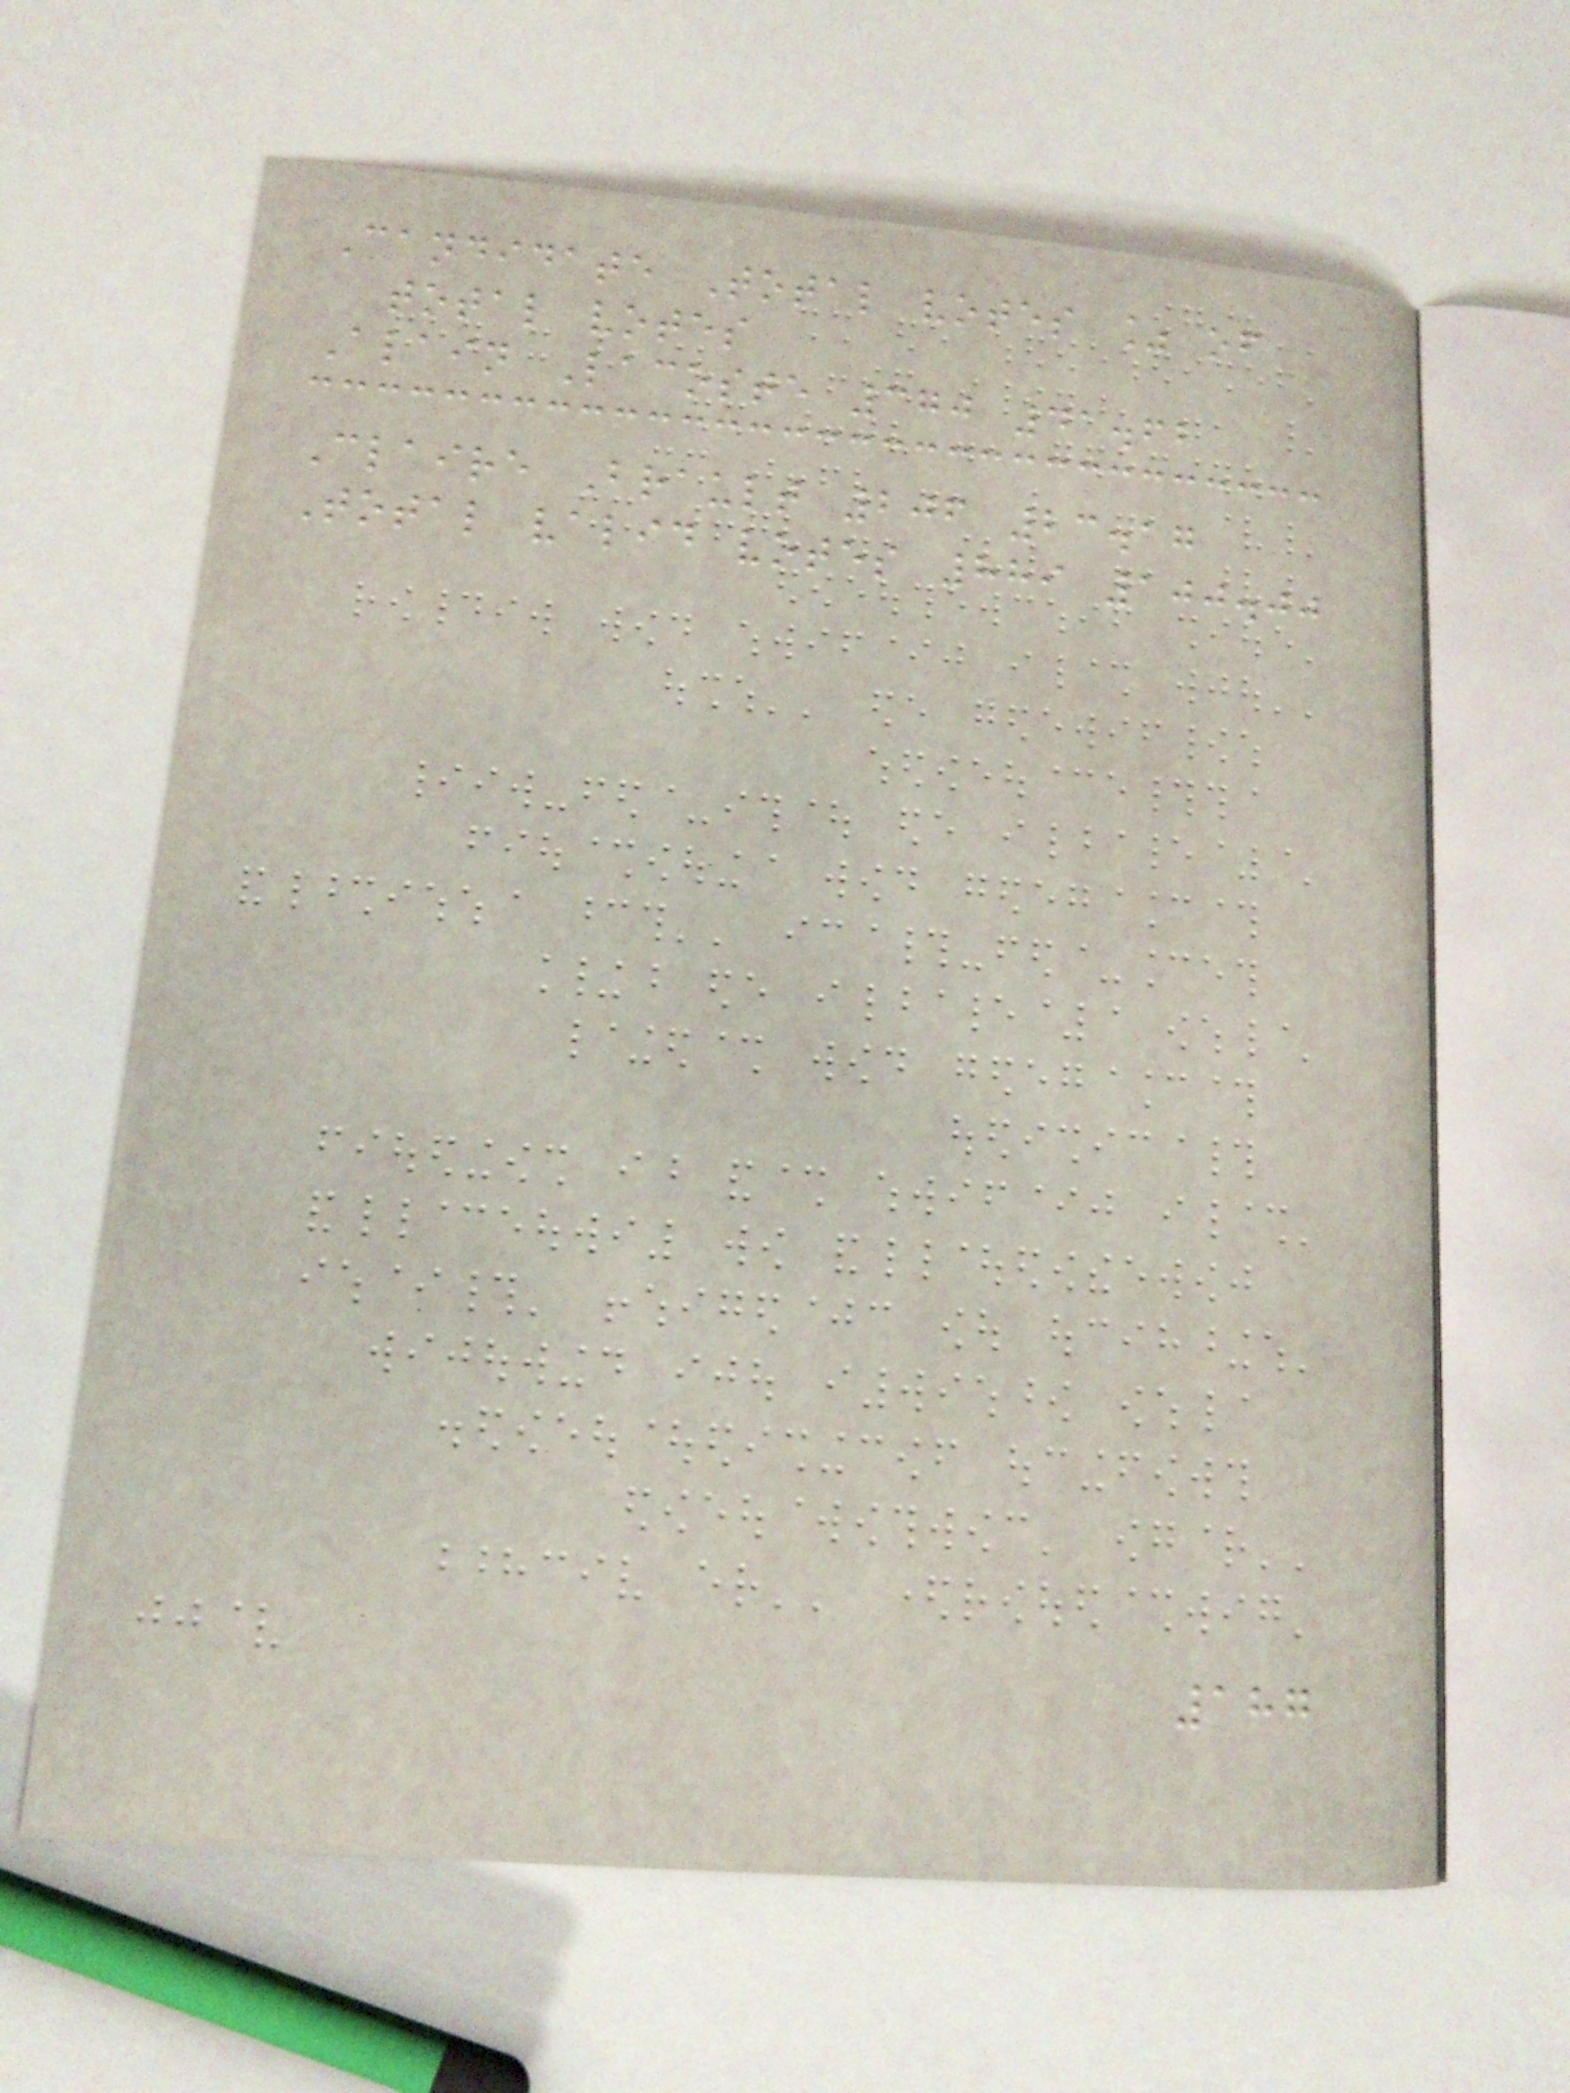Candidate Total votes % of
total votes
Alain Lacoste 370 41.62
Claire Brault 206 23.17
Total valid votes 889 100.00
187
